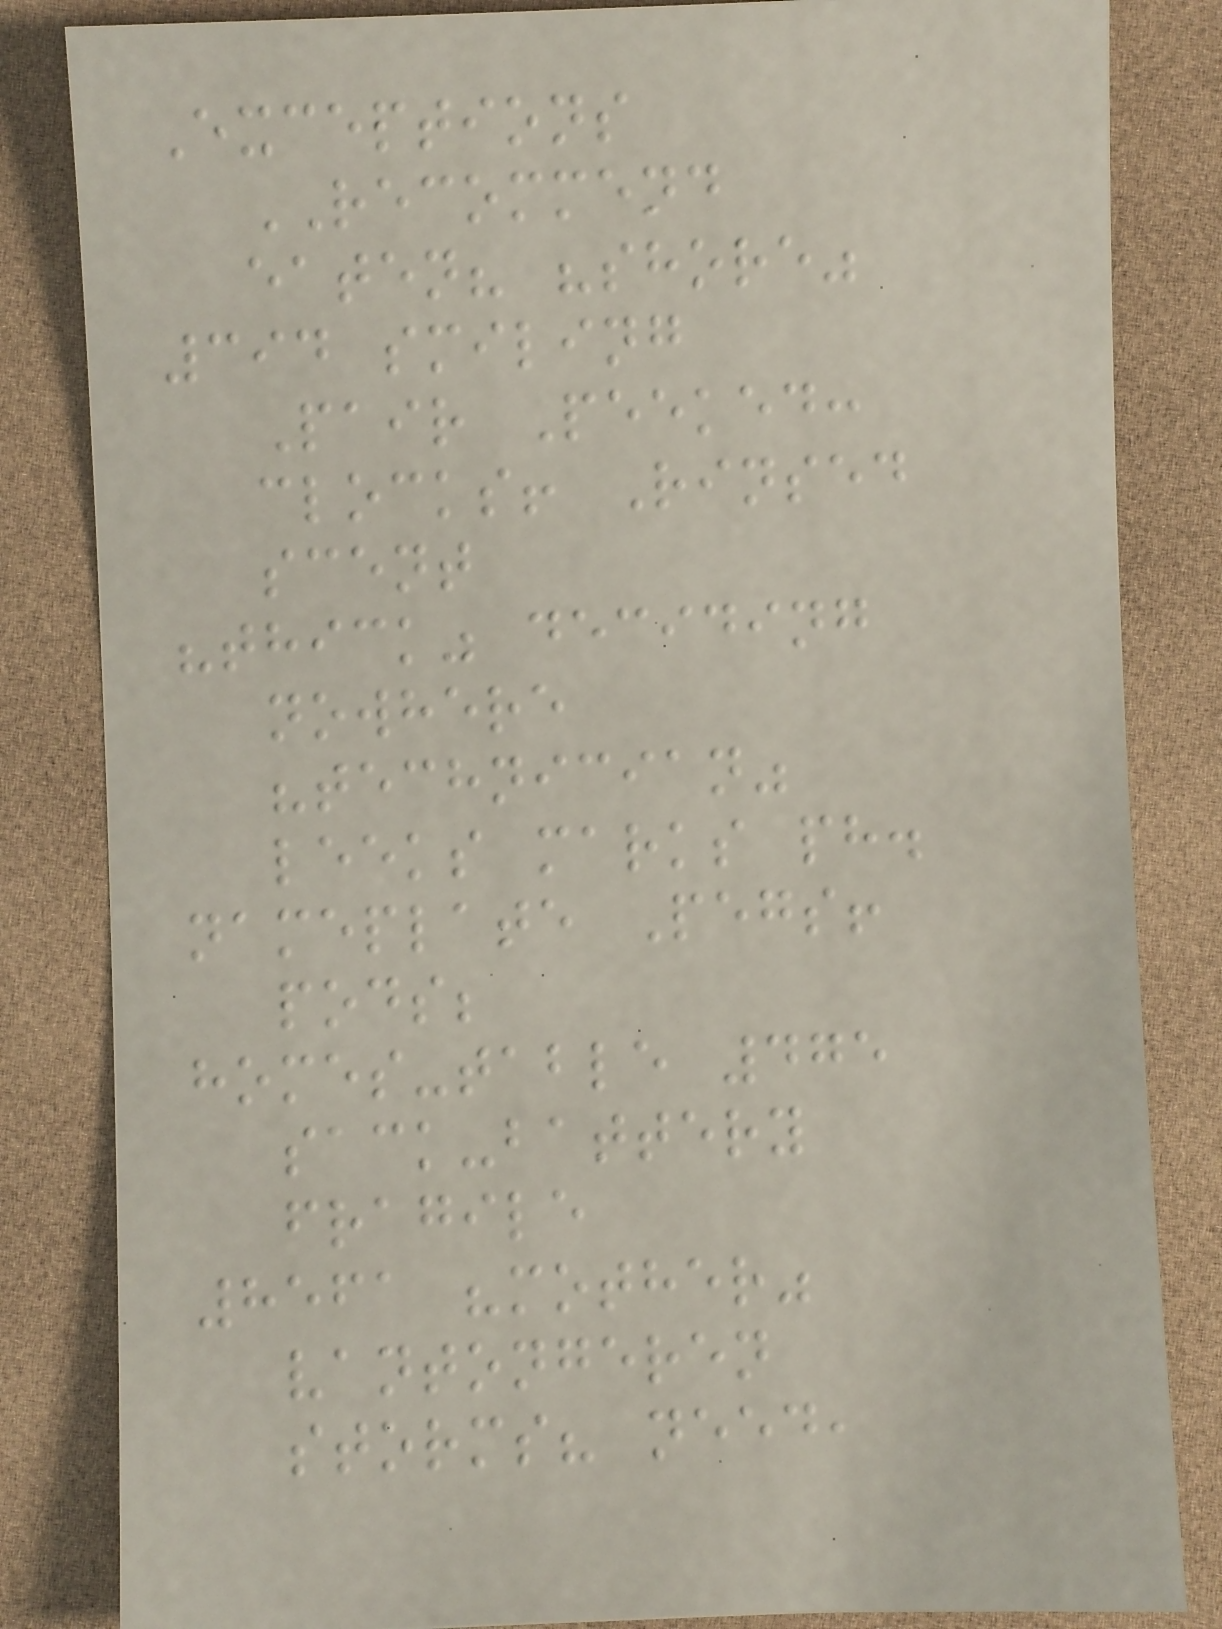Exceptions
RECOMMEND
eaten? "shore"
394 smiling
Pair Peeked:
clocks! Rinsed
scent
"thick" deciding
nowhere
"technician"
leeks marks ph.
nameplate Pegs!
pods;
homes-table 475
sack-battery
fragile
8561 "mother"
vantongeren
storms? need,
